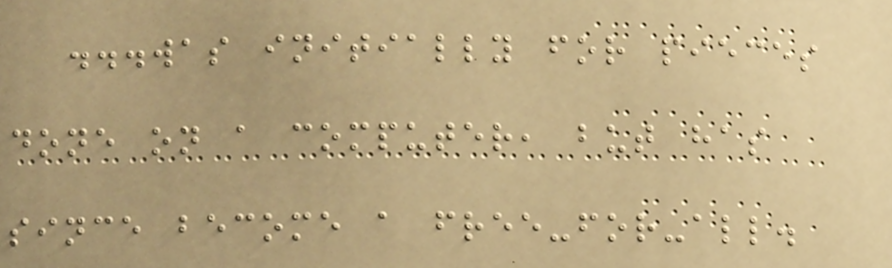...was initially for pieces
done on a computer, but has
since become a free-for-all.
